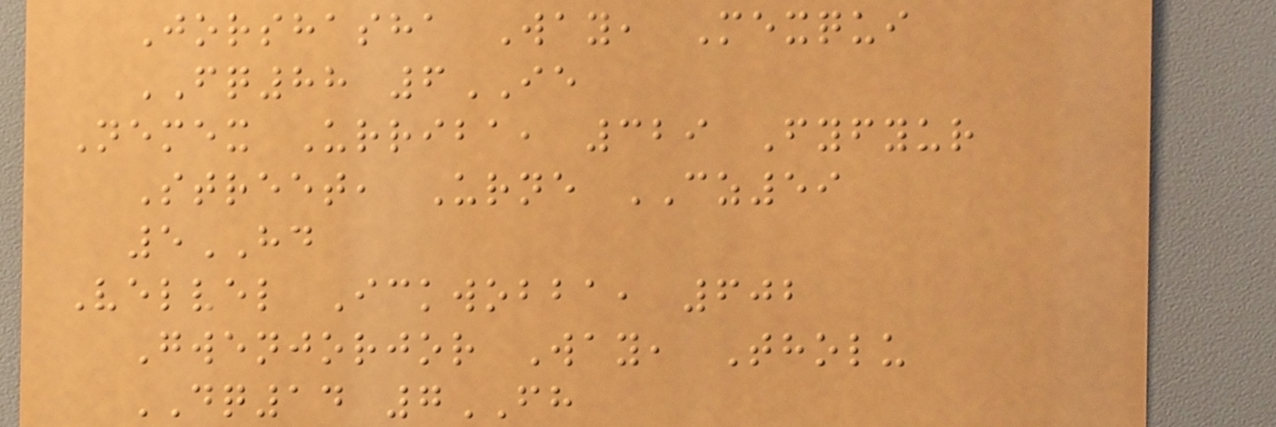Jorshasha Way, Mexqui
FQ88 6IE
Nemex Urriba, 329 Fyfyur
Street, Urne CZ59
5HD
Velvel Ickwobba, 602
Gwenjorjor Way, Tholu
DQ14 7FH
